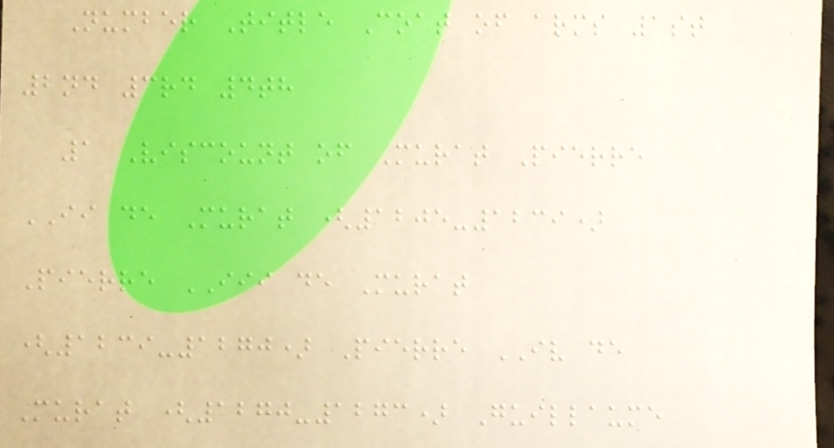Number Title Coat of arms 1st
2nd 3rd 4th
1 Viscount of Murat Pierre
II de Murat (1205-1239)
Pierre III de Murat
(1239-1270) Pierre IV de
Murat (1270-1273) Guillaume
